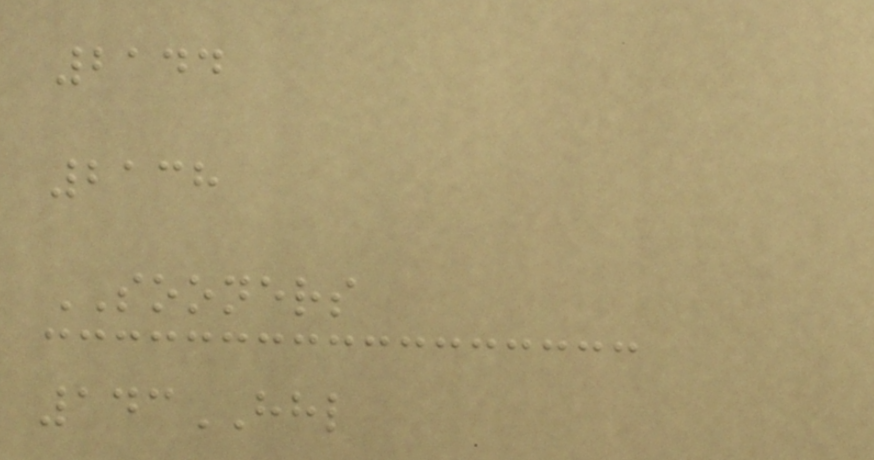2144
2138
SOONERS
143HHL
